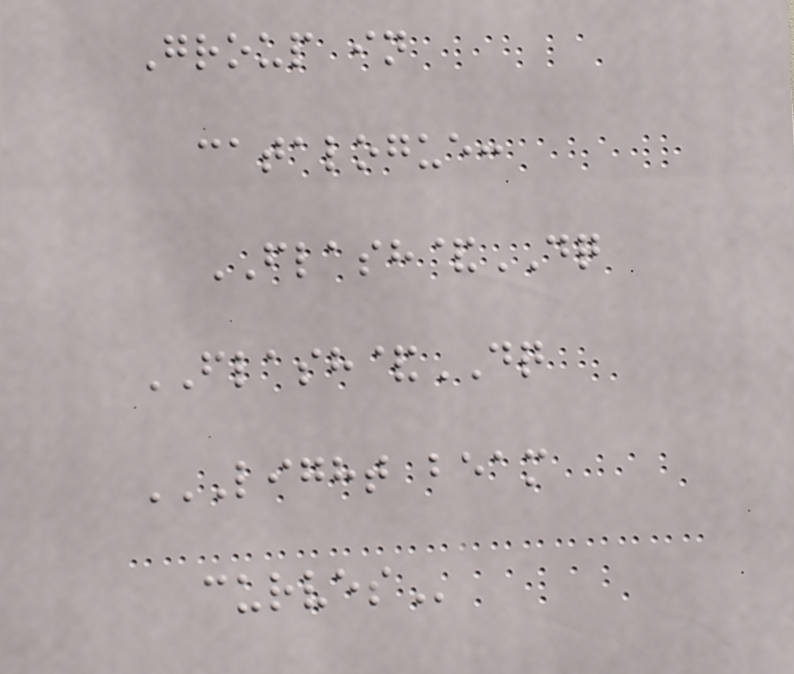Group in
catalogue:
FLASH&DQ
FLASH&DQ
LIGHT BEAM
CURVES
